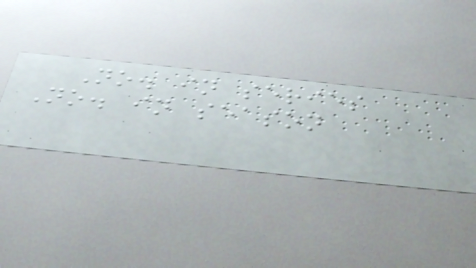No. in series
No. in season
